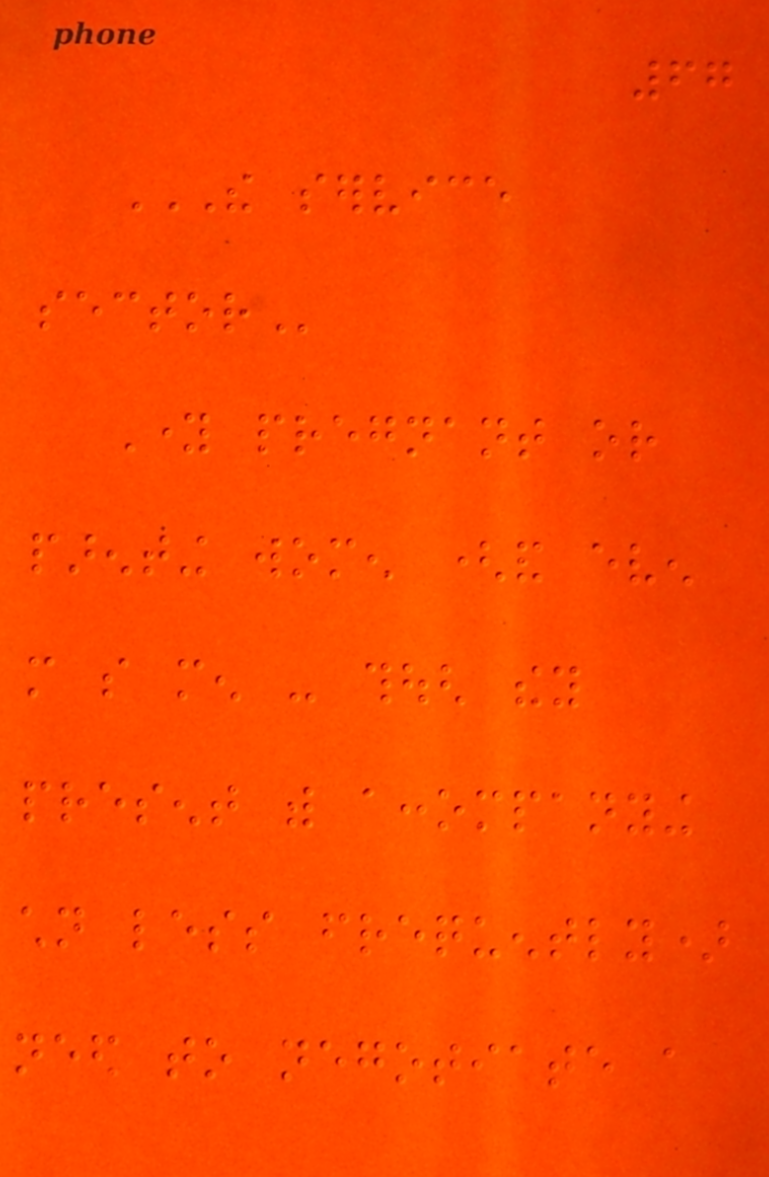67
THE SERVICE
SECTOR
Young pregnant or
parenting women (and even
more so men - though they
present with accompanying
children less frequently)
need to negotiate a
